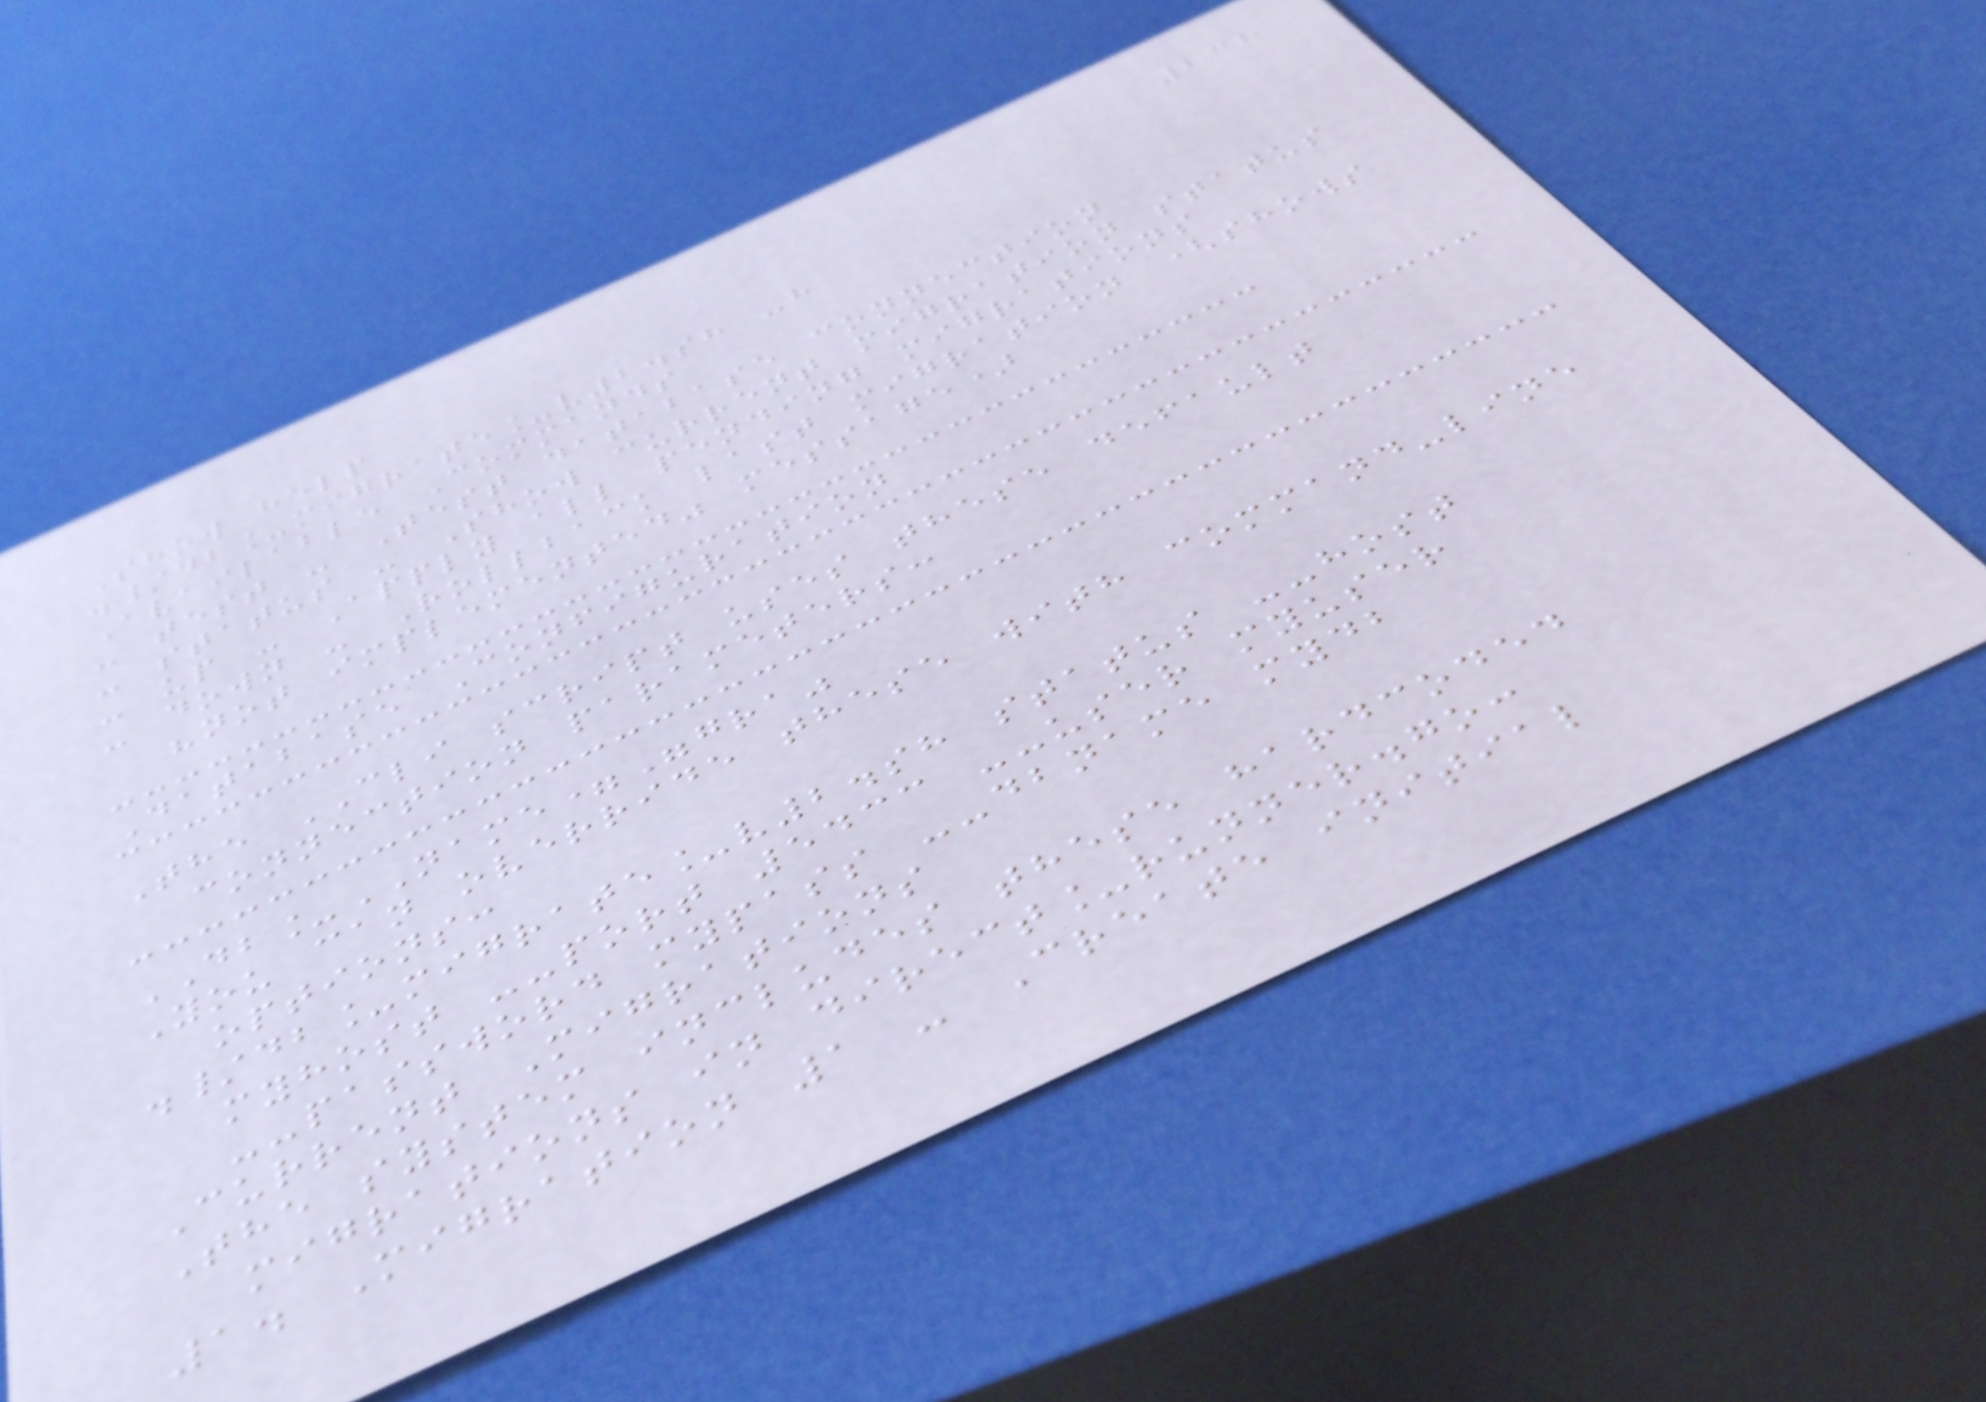238
Show help
./db_migrate_v2.sh -h
Available Commands
- test - Test database connection
- status - Show current migration status
- up - Apply all pending migrations
- down - Rollback last migration (shows
"not implemented" message)
Database Configuration
The CLI script uses these default
connection parameters:
DB_NAME="gra"
You can override these with command-line
options:
./db_migrate_v2.sh status --host
myhost --port 5433 --user myuser
--password mypass --dbname mydb
Current Migrations
The system includes these hardcoded
migrations in direct_runner.go:
1. Migration 1 - Create initial
